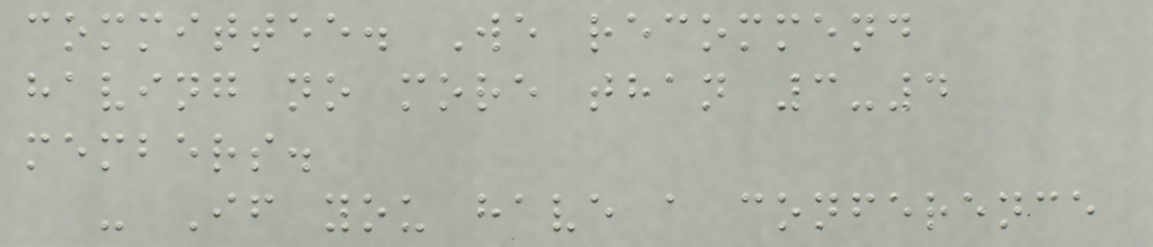committee. We recommend
having no more than 3-4
members.
- If you have a conference
